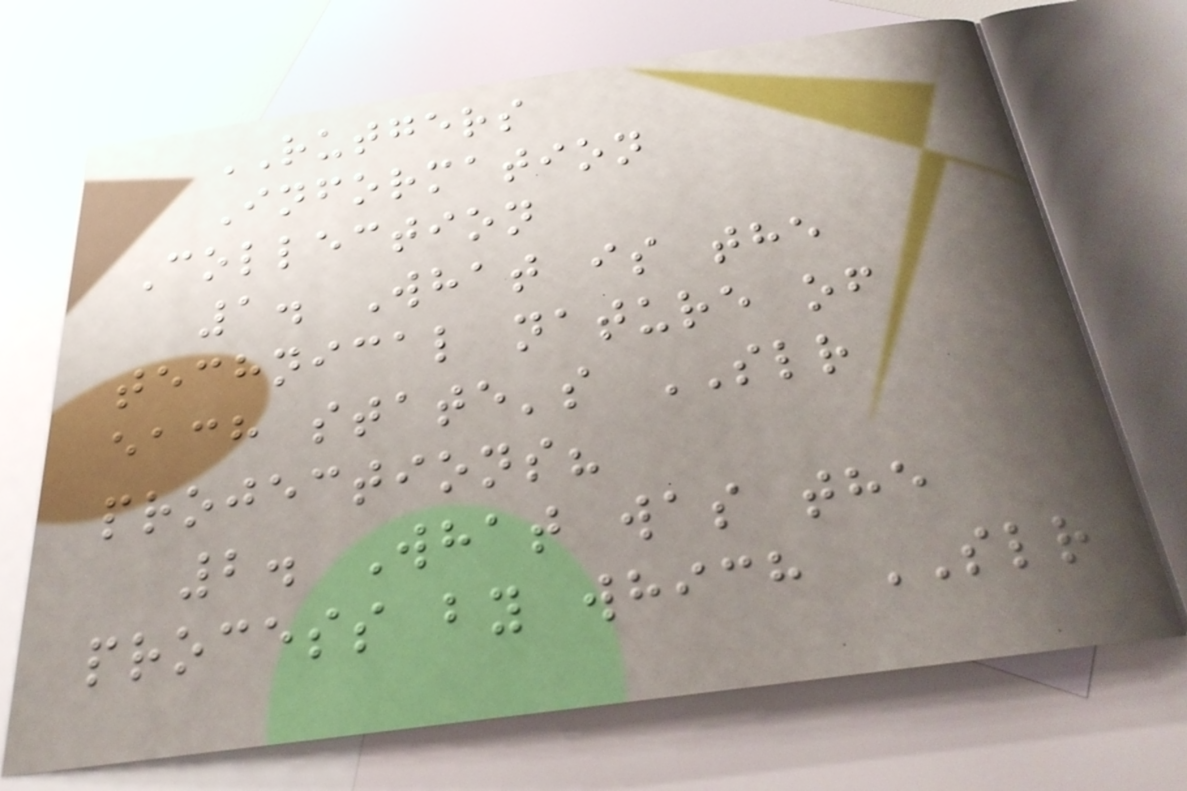RUTGERS
Information
Collection
1. What is the
technical nature of
each state's SLR
projections?
2. What was the
process by which SLR
